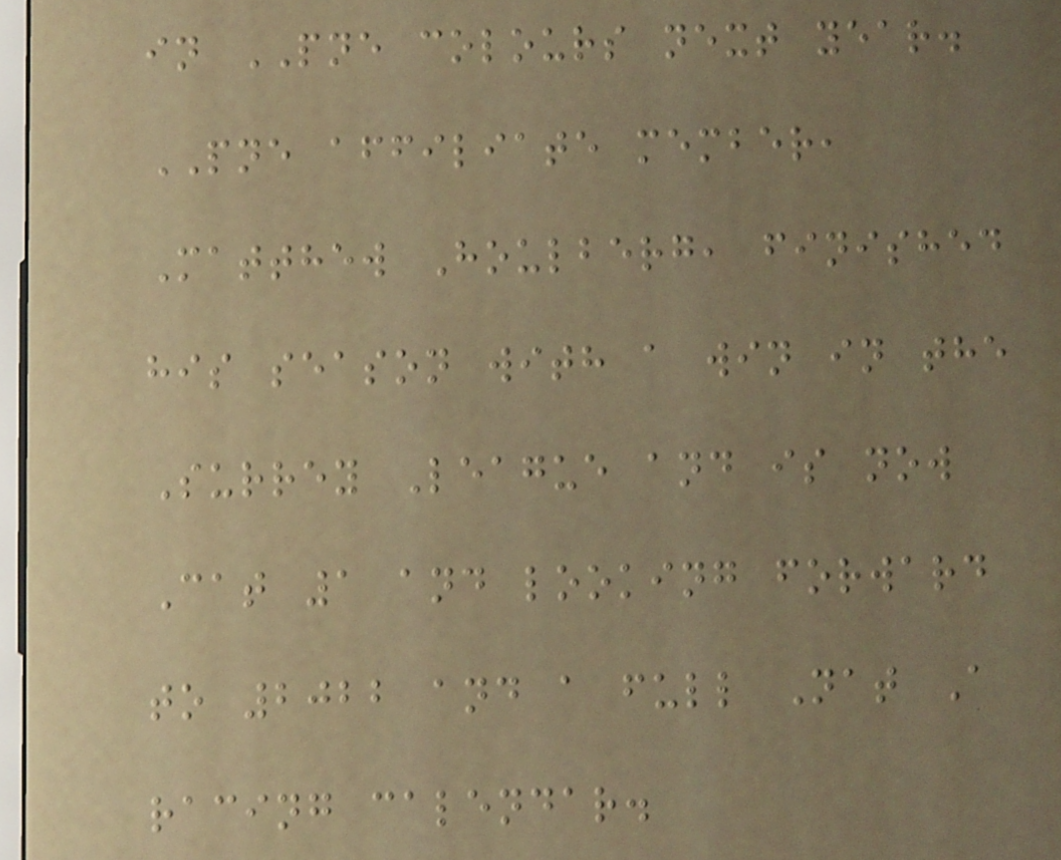in PNE colours next year.
PNE affiliate member,
Matthew Houlberg, finished
his season with a win in the
Surrey League and is now
Cat 1 and looking forward
to 2022 and a full Nat A
racing calendar.
